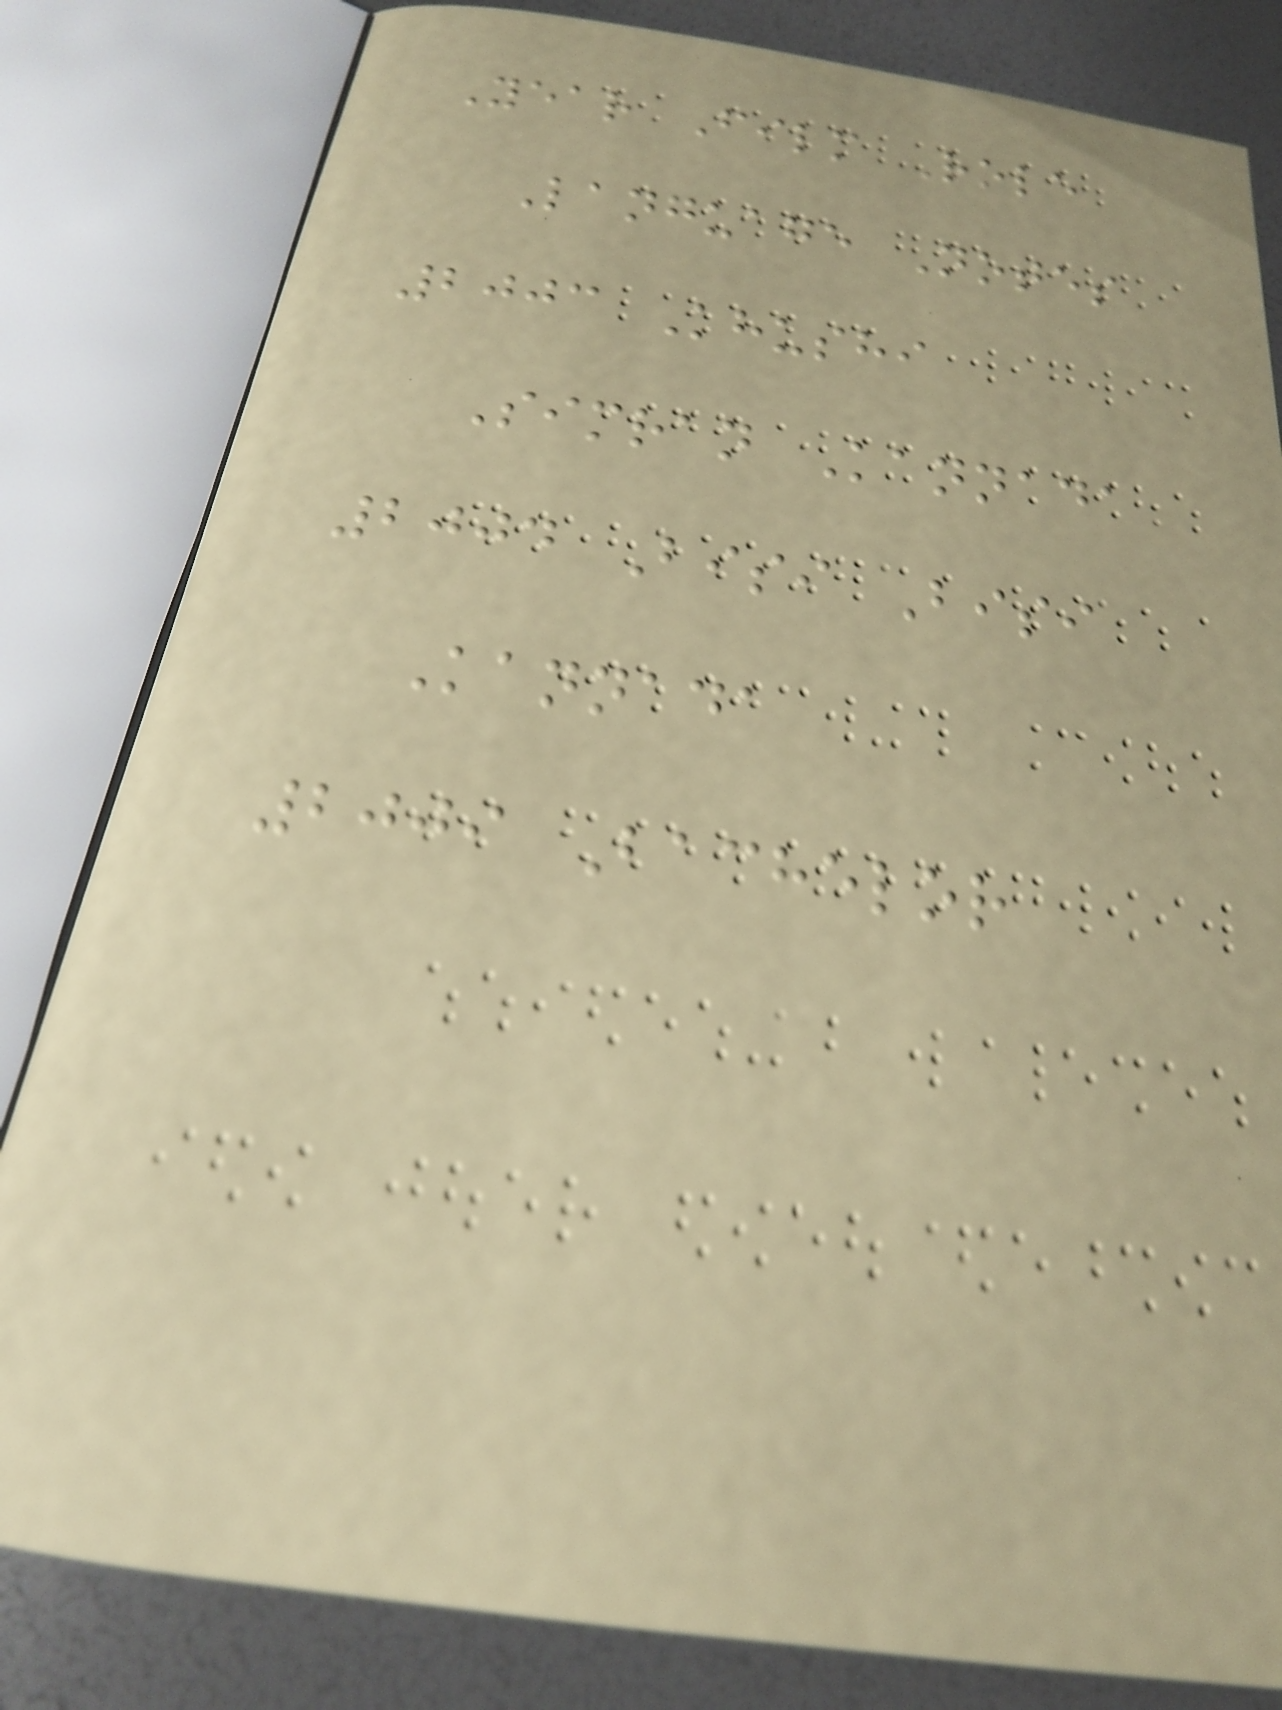Year Film Role
Language Notes
2003 Khushi
Simran Kannada
2004 Bisi Bisi
Kannada
2009 Bachelor
